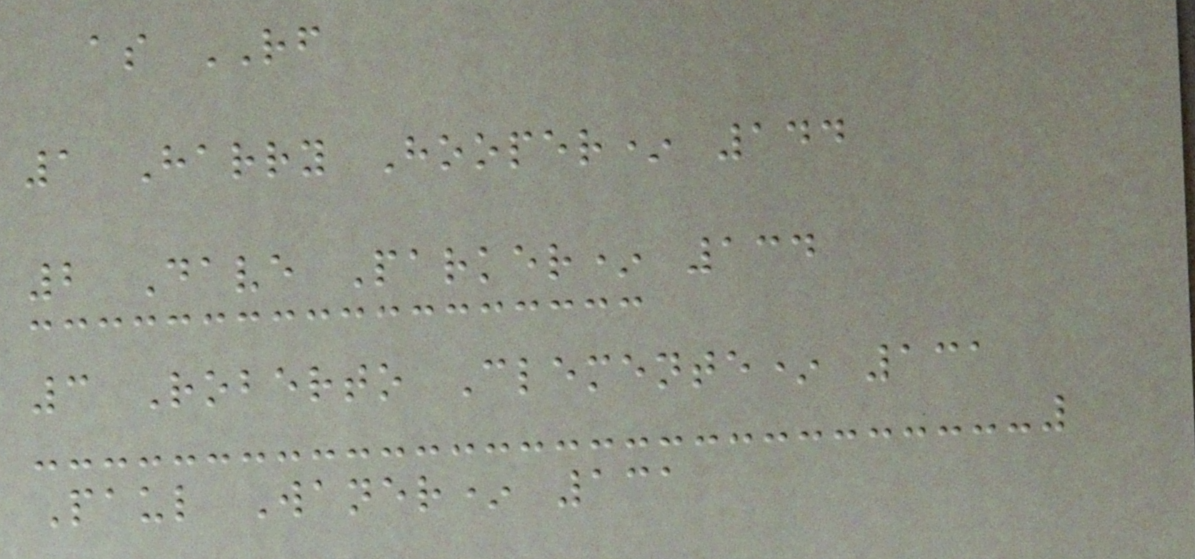as RF
1 Harry Hooper* 144
2 Dave Parker* 134
3 Roberto Clemente* 131
Paul Waner* 131
